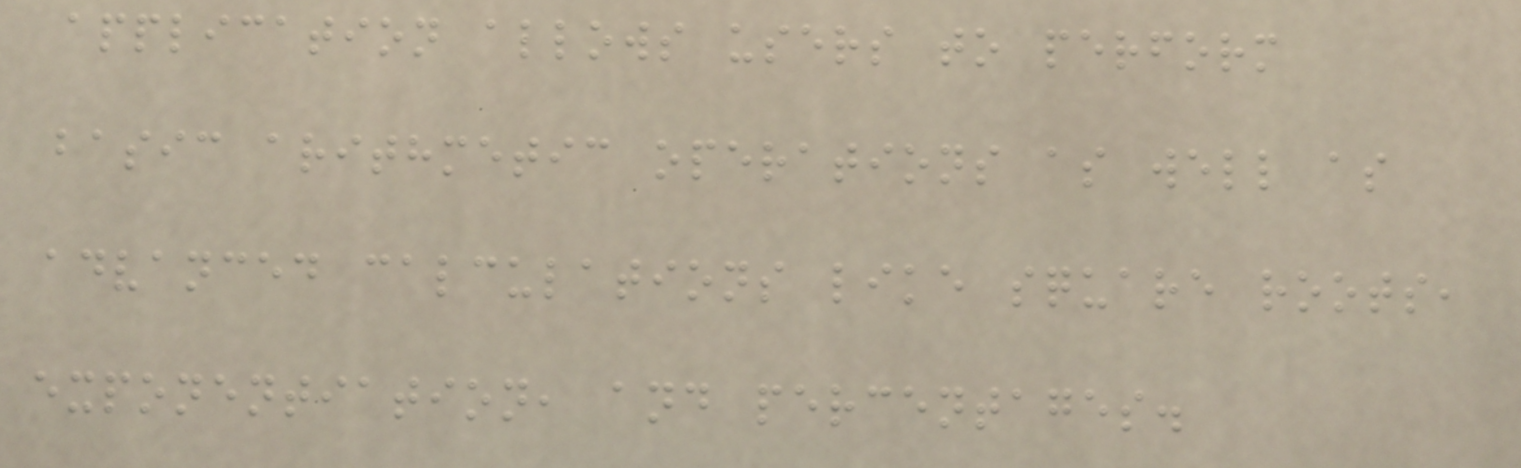application allows users to perform
basic arithmetic operations as well as
advanced calculations like square roots,
exponentiation, and percentages.
